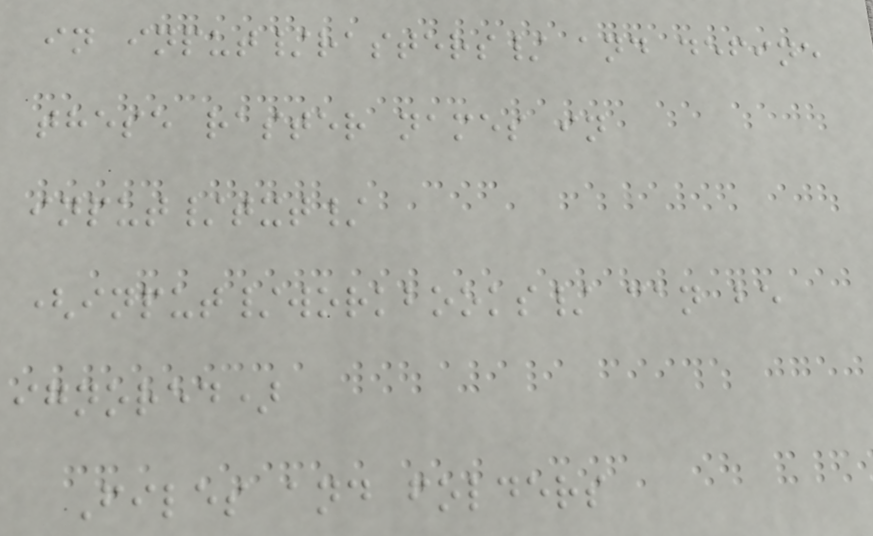in input/rasters/ and define
these raster names in
input/txt/
(input/workbooks/ can be
ignored)
Files and folders
